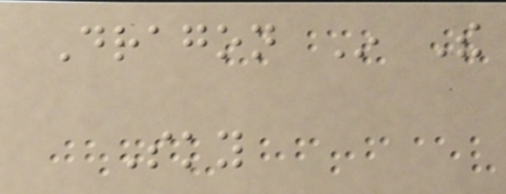Dragon In The
Sky
